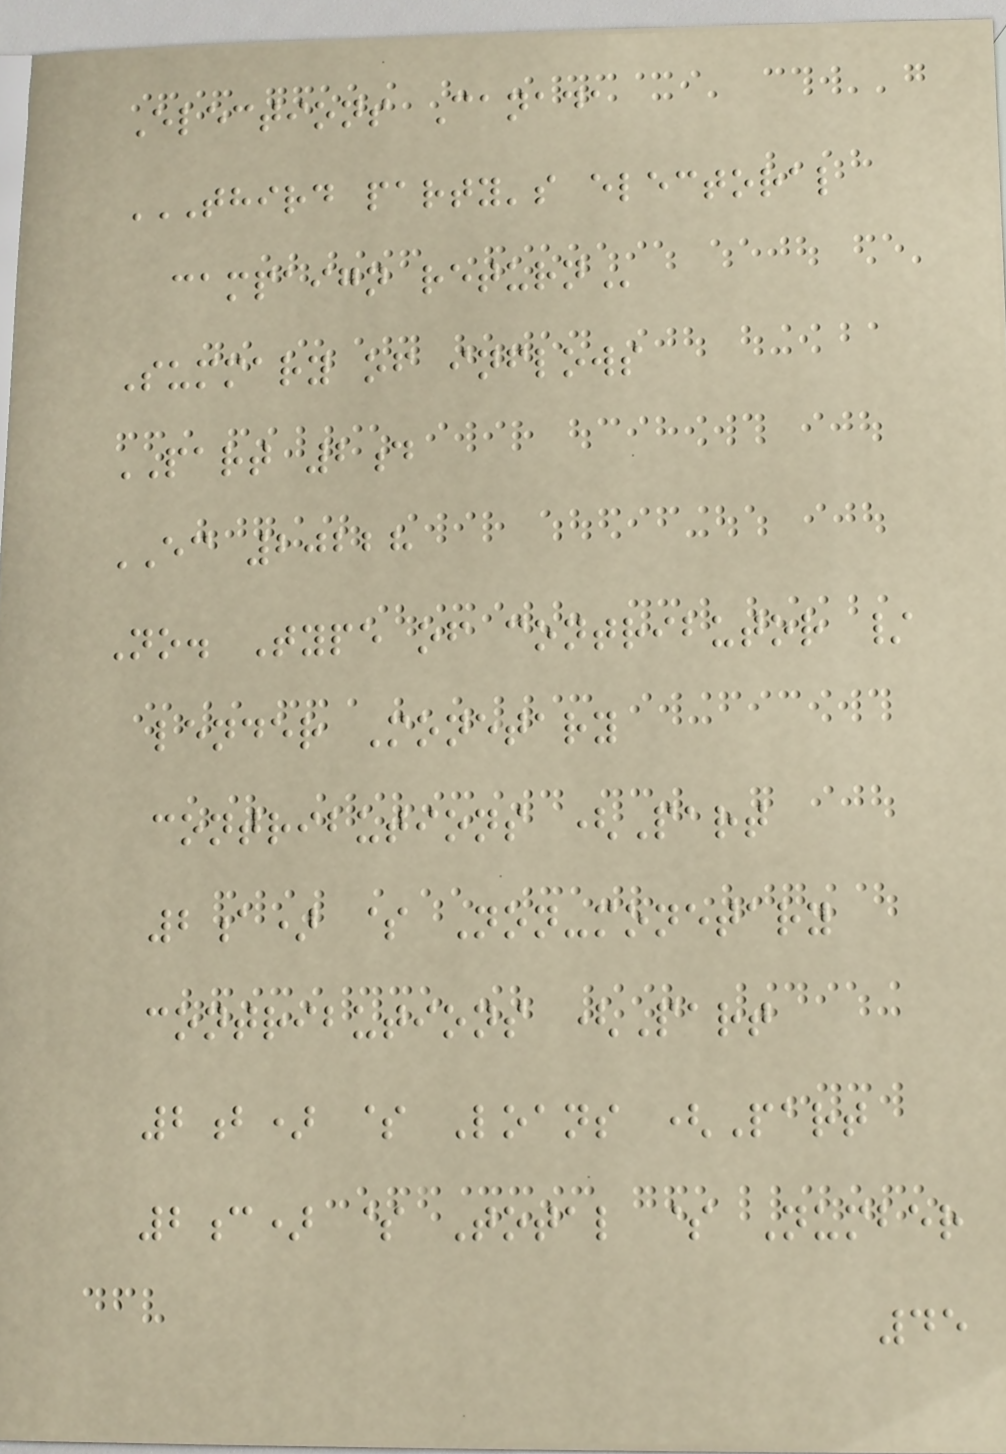Elections Canada
THIRD PARTY'S ELECTORAL
CAMPAIGN RETURN
Summary of inflows
PART 2d
EC 20228
No. Type of contributor /
lender Monetary
contributions (Part
2a) $ Non-monetary
contributions (Part
2b) $ Loans (Part
2c) $ Total $ Number
45
